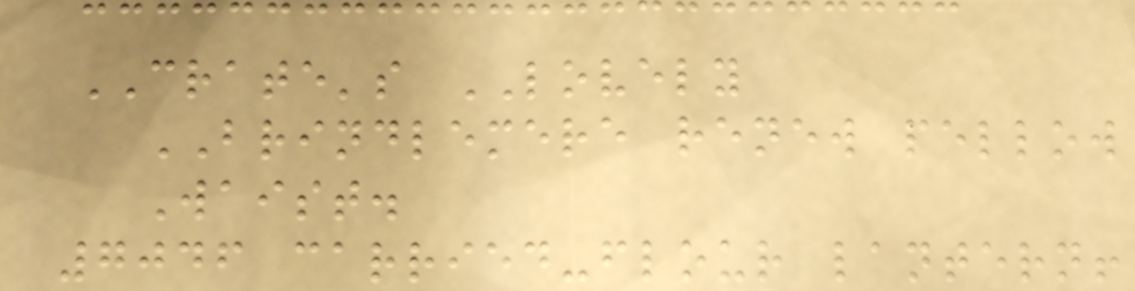CRATE's LOVELY
BRINDLEMERE renew pellow
Waist.
7046 carried-flour lantern!
